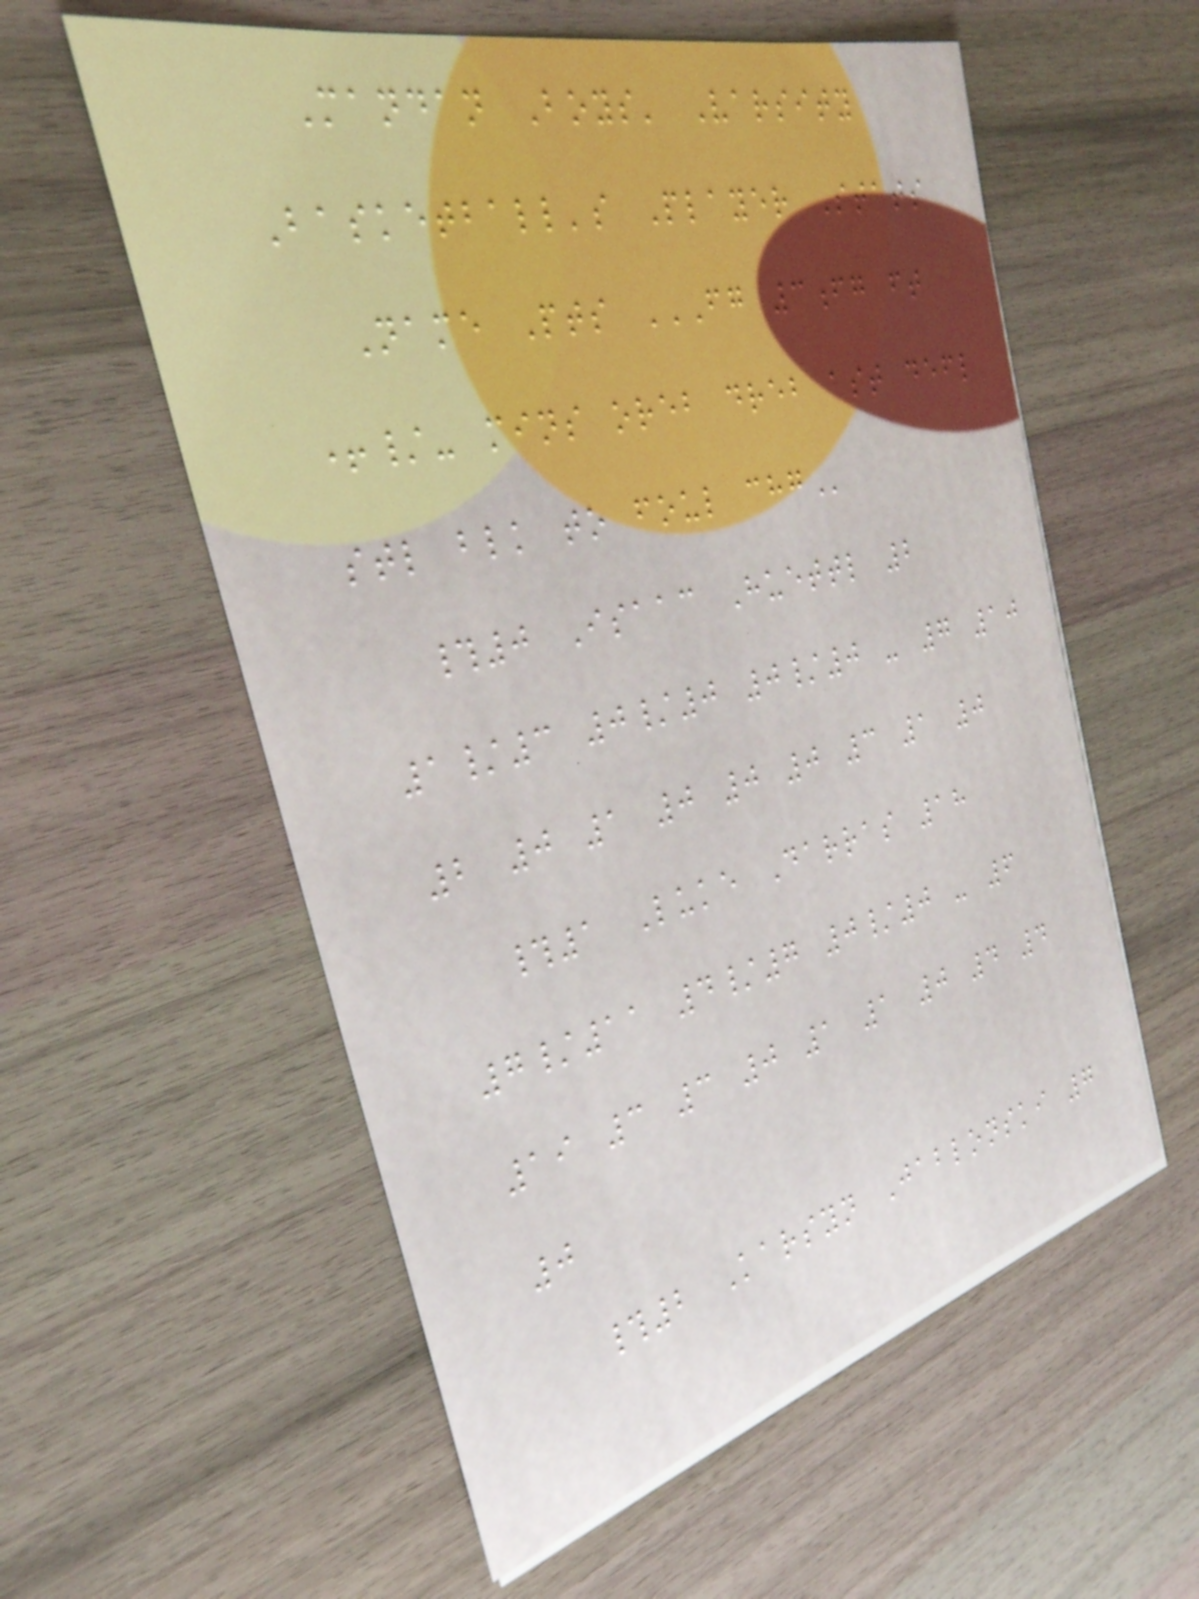Mandan Boys' Varsity
Basketball's Player Stats
Name Pts FG 3FG FT
+/- MINS OREB DREB AST DEFL
STL BLK TO FOUL CHG
#0 Isaac Huettl 2
1/3 0/0 0/0 - 7 10
2 0 1 0 0 0 3 1 0
#1 Luke Darras 18
7/11 4/7 0/0 - 6
19 3 3 0 1 1 0 4 4
0
#2 Karsyn Jablonski 7
